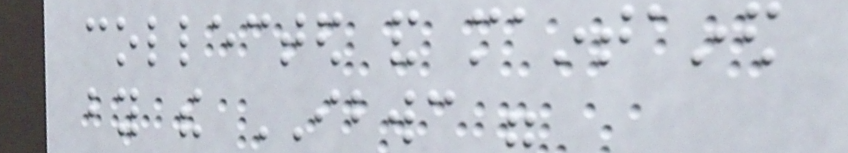collected and maintained
by the IBWC were
